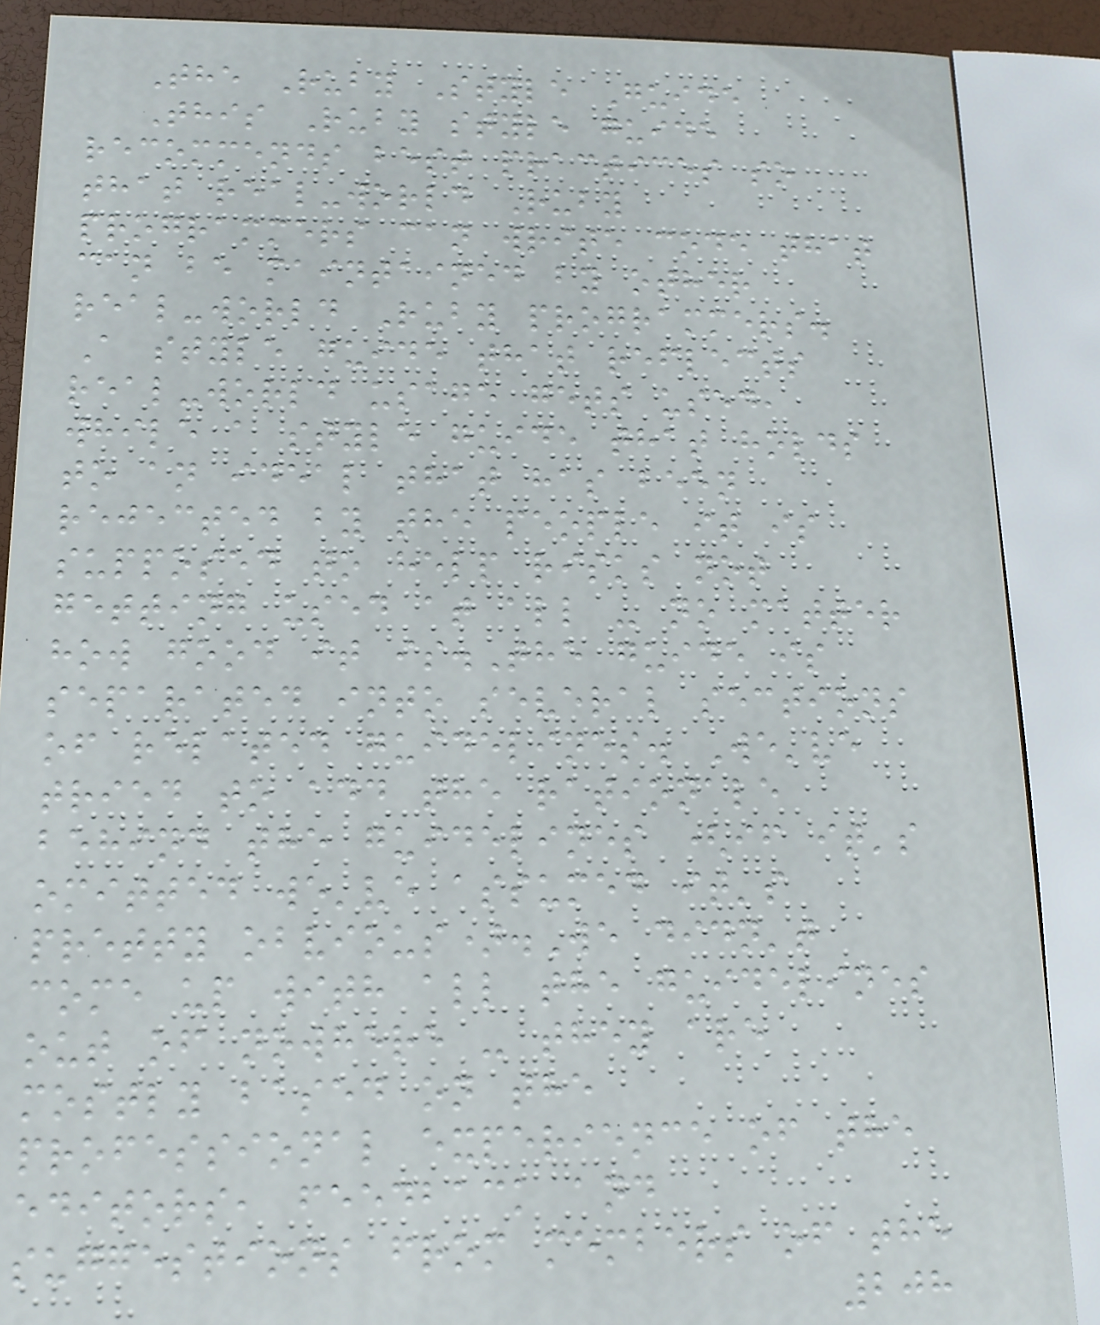The Ruby Style Guide
This Ruby style guide
recommends best practices so
that real-world Ruby
programmers can write code that
can be maintained by other
real-world Ruby programmers.
A style guide that reflects
real-world usage gets used,
while a style guide that holds
to an ideal that has been
rejected by the people it is
supposed to help risks not
getting used at all - no matter
how good it is.The guide is
separated into several sections
of related guidelines. We've
tried to add the rationale
behind the guidelines (if it's
omitted we've assumed it's
pretty obvious).We didn't
come up with all the guidelines
out of nowhere - they are
mostly based on the
professional experience of the
editors, feedback and
suggestions from members of the
208
